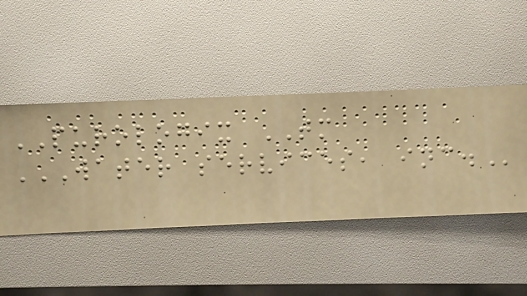PUROLOGIX TM
WATER SERVICES, INC.
